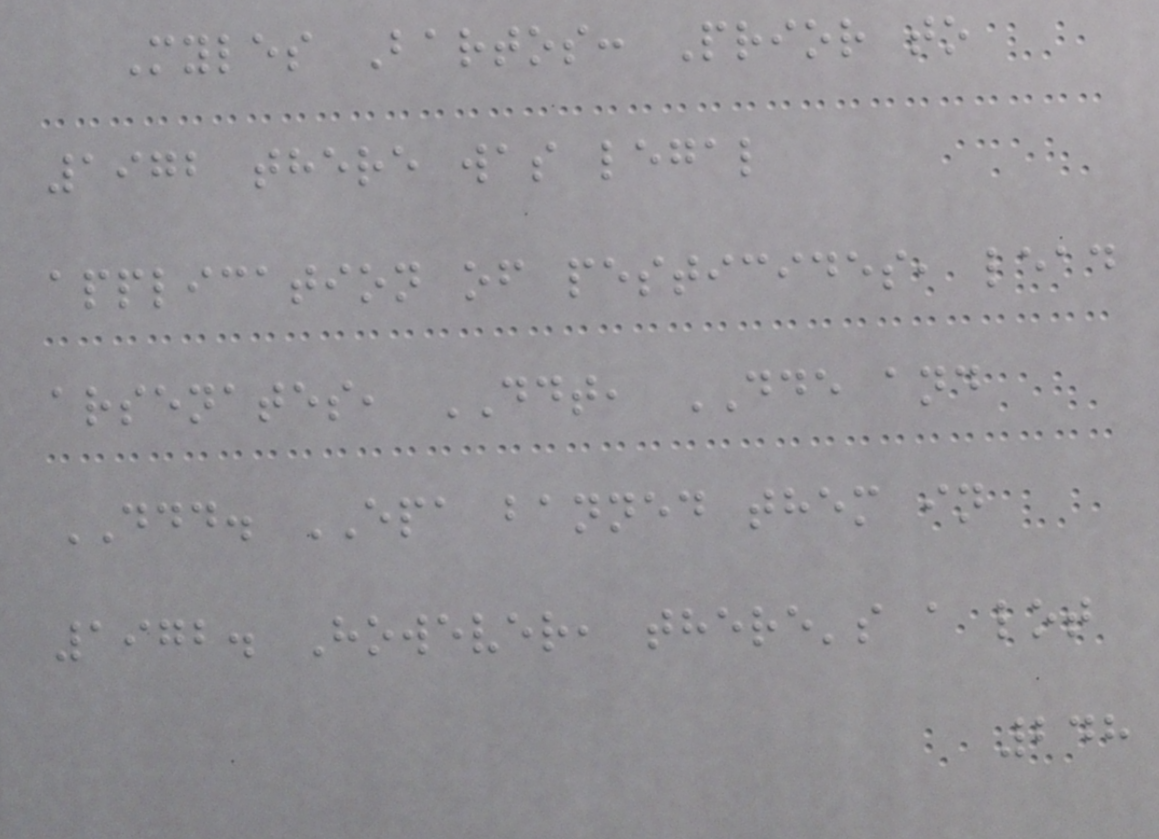Myles Bartos: Prior to
1972 there was legal
application of pesticides, lead
arsenates, DDT, DDE and
DDD. EPA banned them in
1972. However, there's a lot
248
